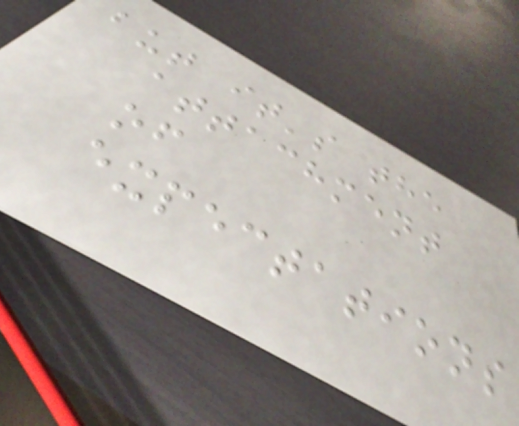but it's the
attachment
of
expectations
